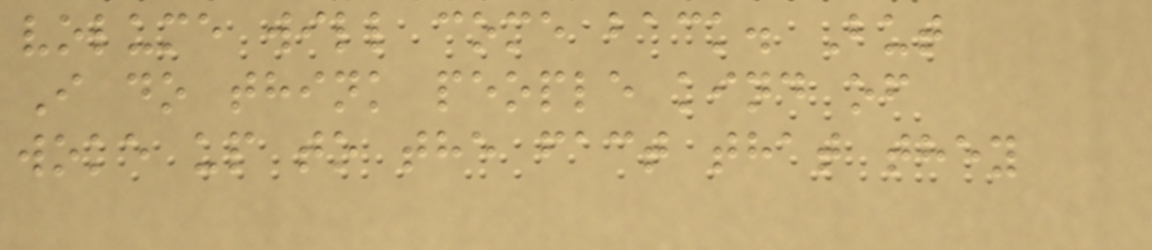volume will come back. But
I do think people kind of
woke up to the fact that they
